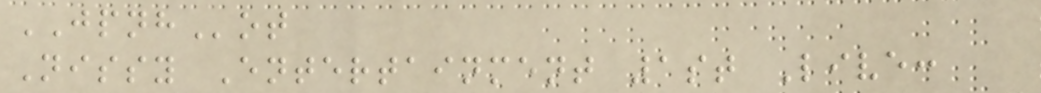JPNHot
Nissy Entertainment 1st Live:
